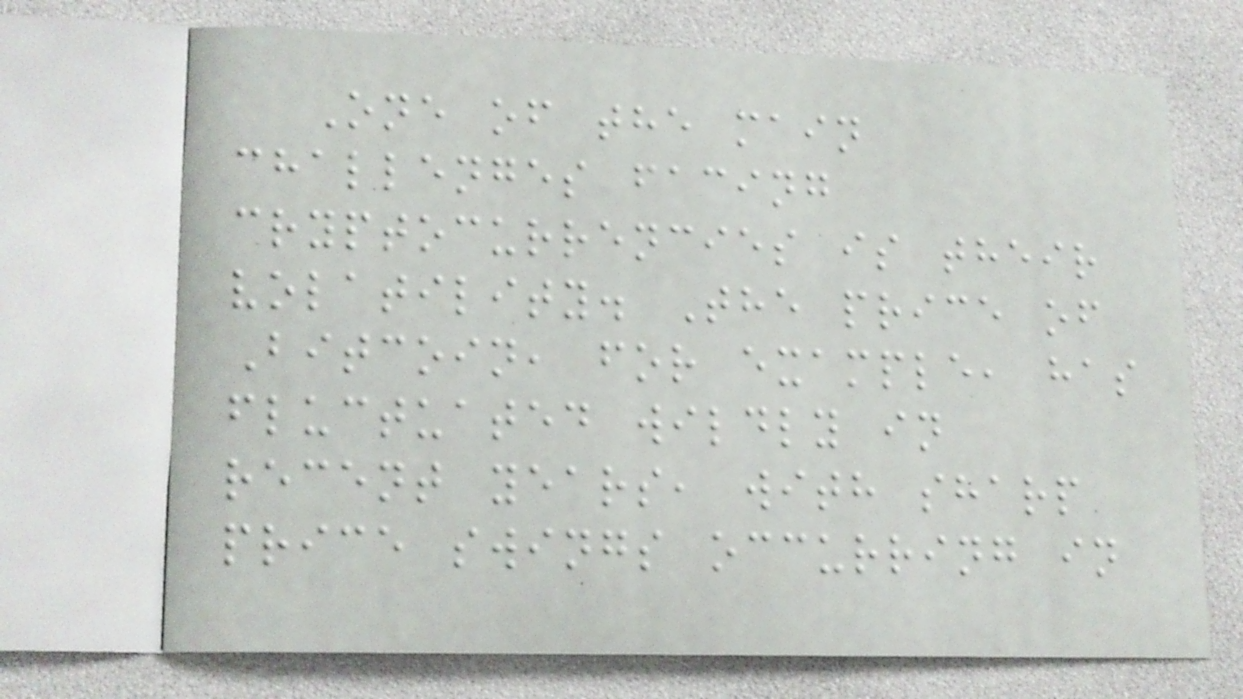One of the main
challenges facing
cryptocurrencies is their
volatility. The price of
Bitcoin, for example, has
fluctuated wildly in
recent years, with sharp
price swings occurring in
